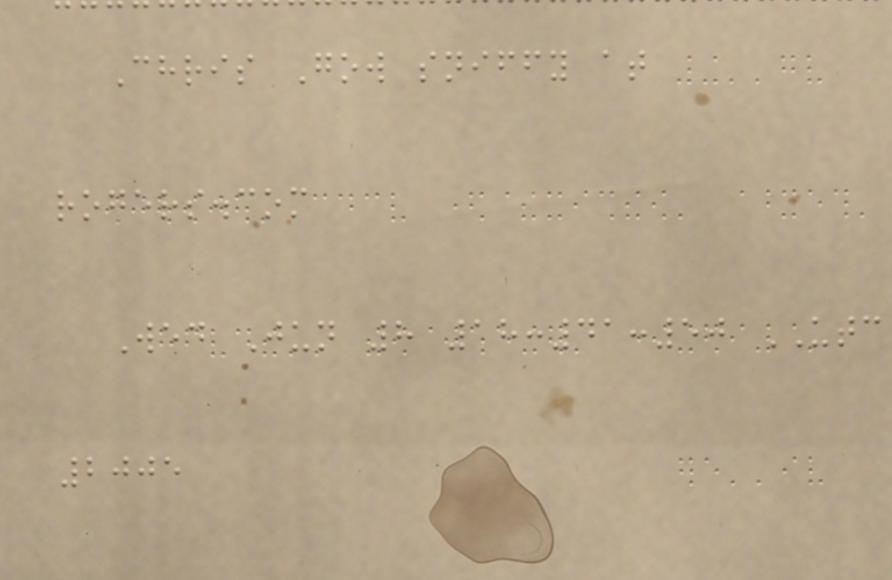Chris Gow sniffy at
rogers.com
Wed Jun 8 18:41:50 UTC
2005
